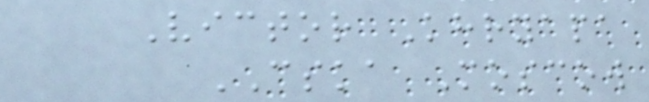Victor Khryapa
CSKA Moscow
